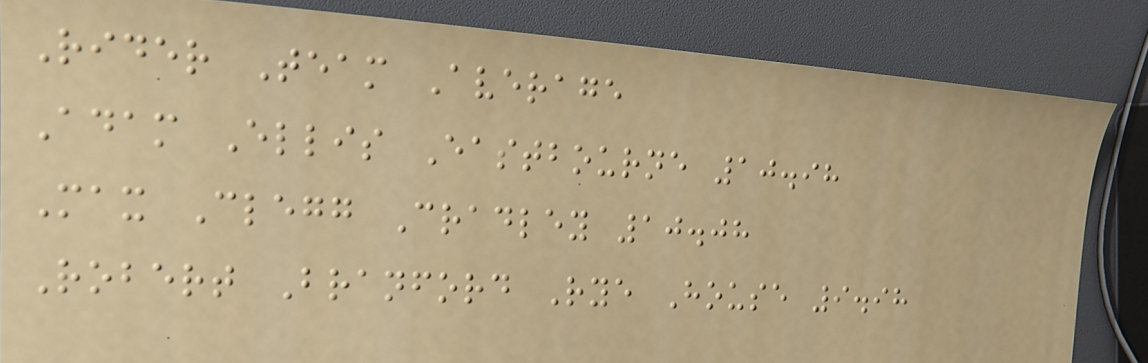Rider Team Average
Adam Ellis Eastbourne 10.98
Max Clegg Cradley 10.08
Robert Branford Rye House 9.98
